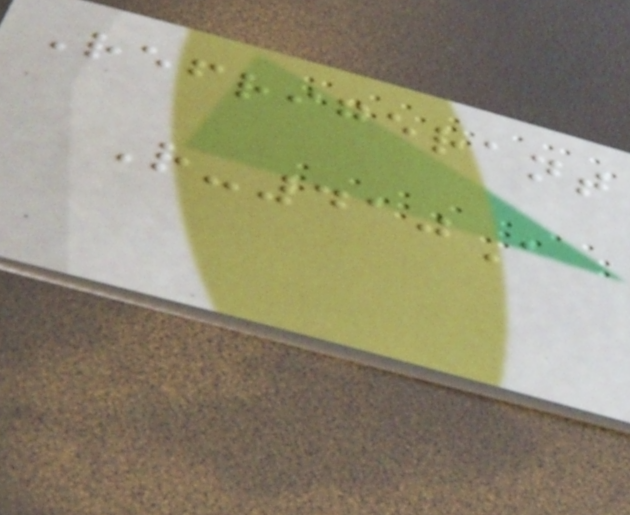Refrigerant
R-410A
